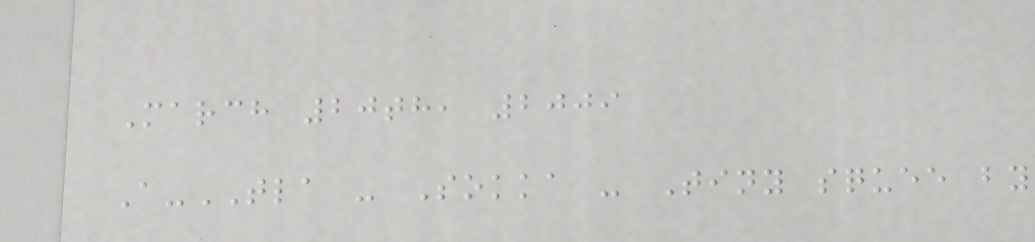March 20th, 2009
A-TLA - Sokka - Tiny squee by
